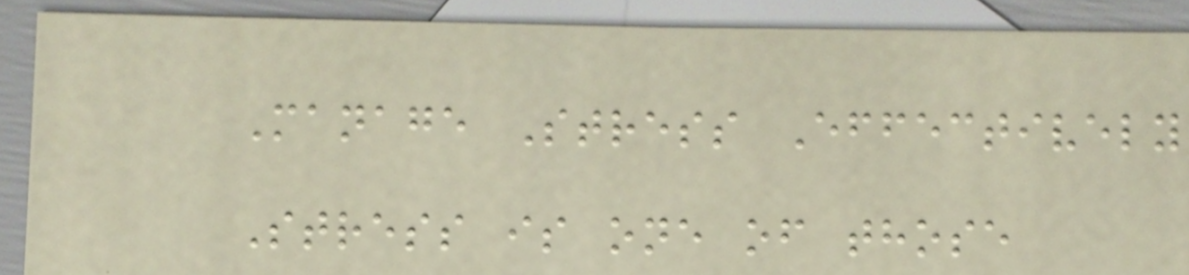Manage Stress Effectively
Stress is one of those
